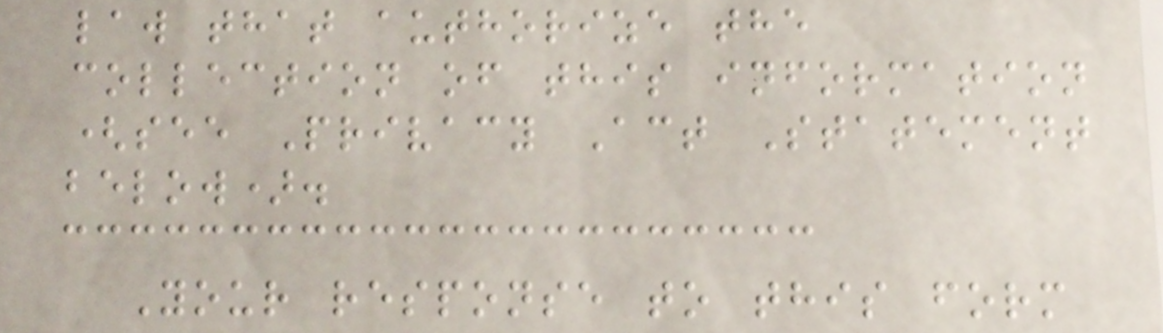law that authorize the
collection of this information
(see Privacy Act Statement
below).
Your response to this form
